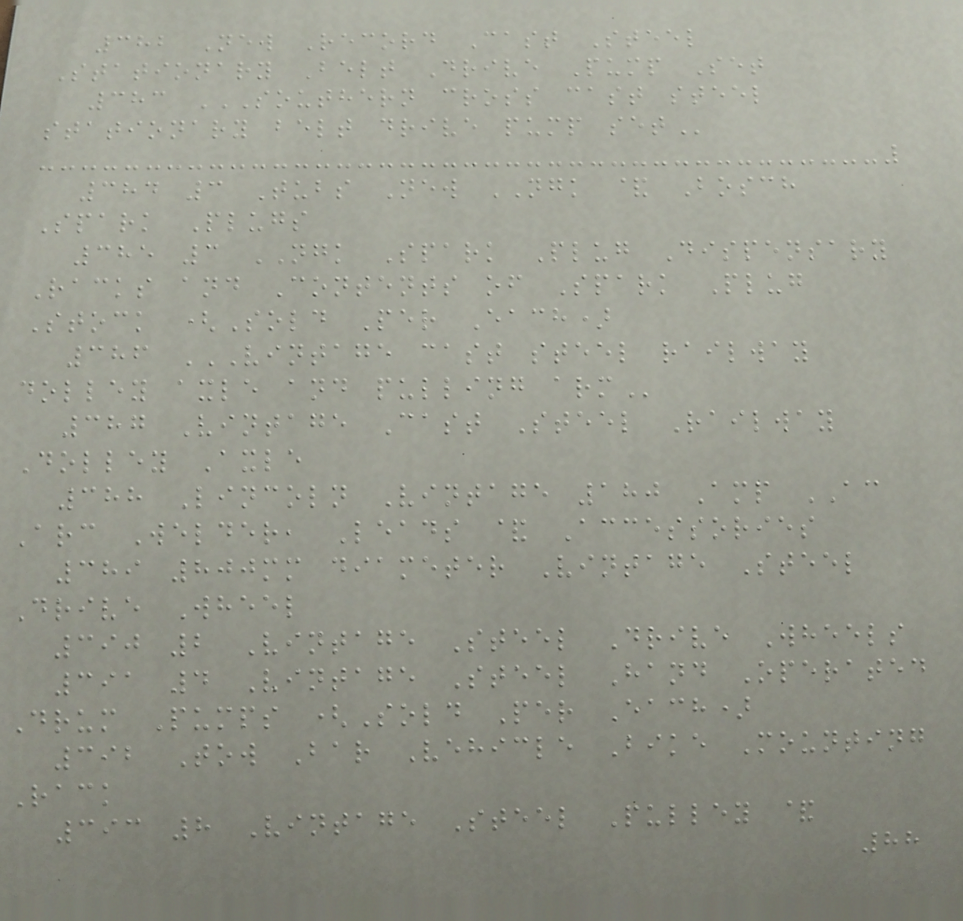382 New Record Cast Steel
Stationary Belt Drive Pump Set
383 SOUTHERN CROSS CAST STEEL
STATIONARY BELT DRIVE PUMP SET
384 3 Tubs New NGK & Bosch
Spark Plugs
385 3 NGK Spark Plug Dispensary
Racks and Contents of Spark Plug
Stock (Sold Per Each)
386 VINTAGE CAST STEEL RAILWAY
DOLLEY AXLE AND PULLING ARM
387 Vintage Cast Steel Railway
Dolley Axle
388 Lincoln Vintage 180 Amp AC
Arc Welder, Leads & Accessories
389 800mm diameter Vintage Steel
Drive Wheel
390 2 Vintage Steel Drive Wheels
391 4 Vintage Steel Hand Operated
Drum Pumps (Sold Per Each)
392 Tow Bar Vehicle Bike Mounting
Rack
393 8 Vintage Steel Pulley &
88
